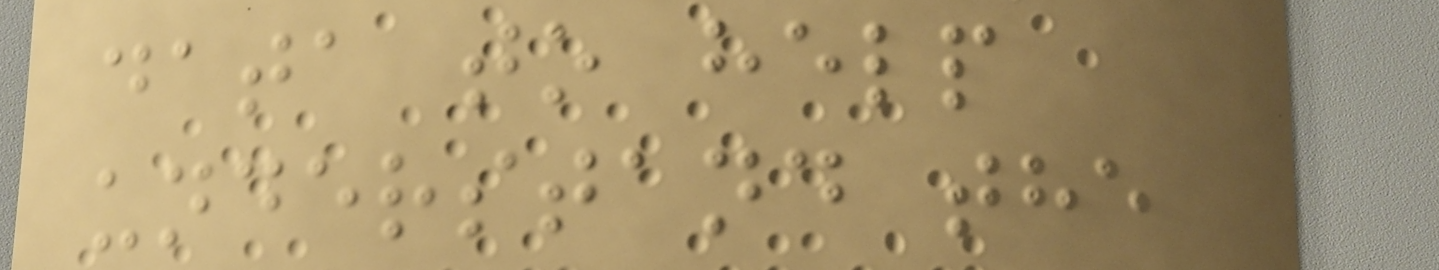data to help
understand the
